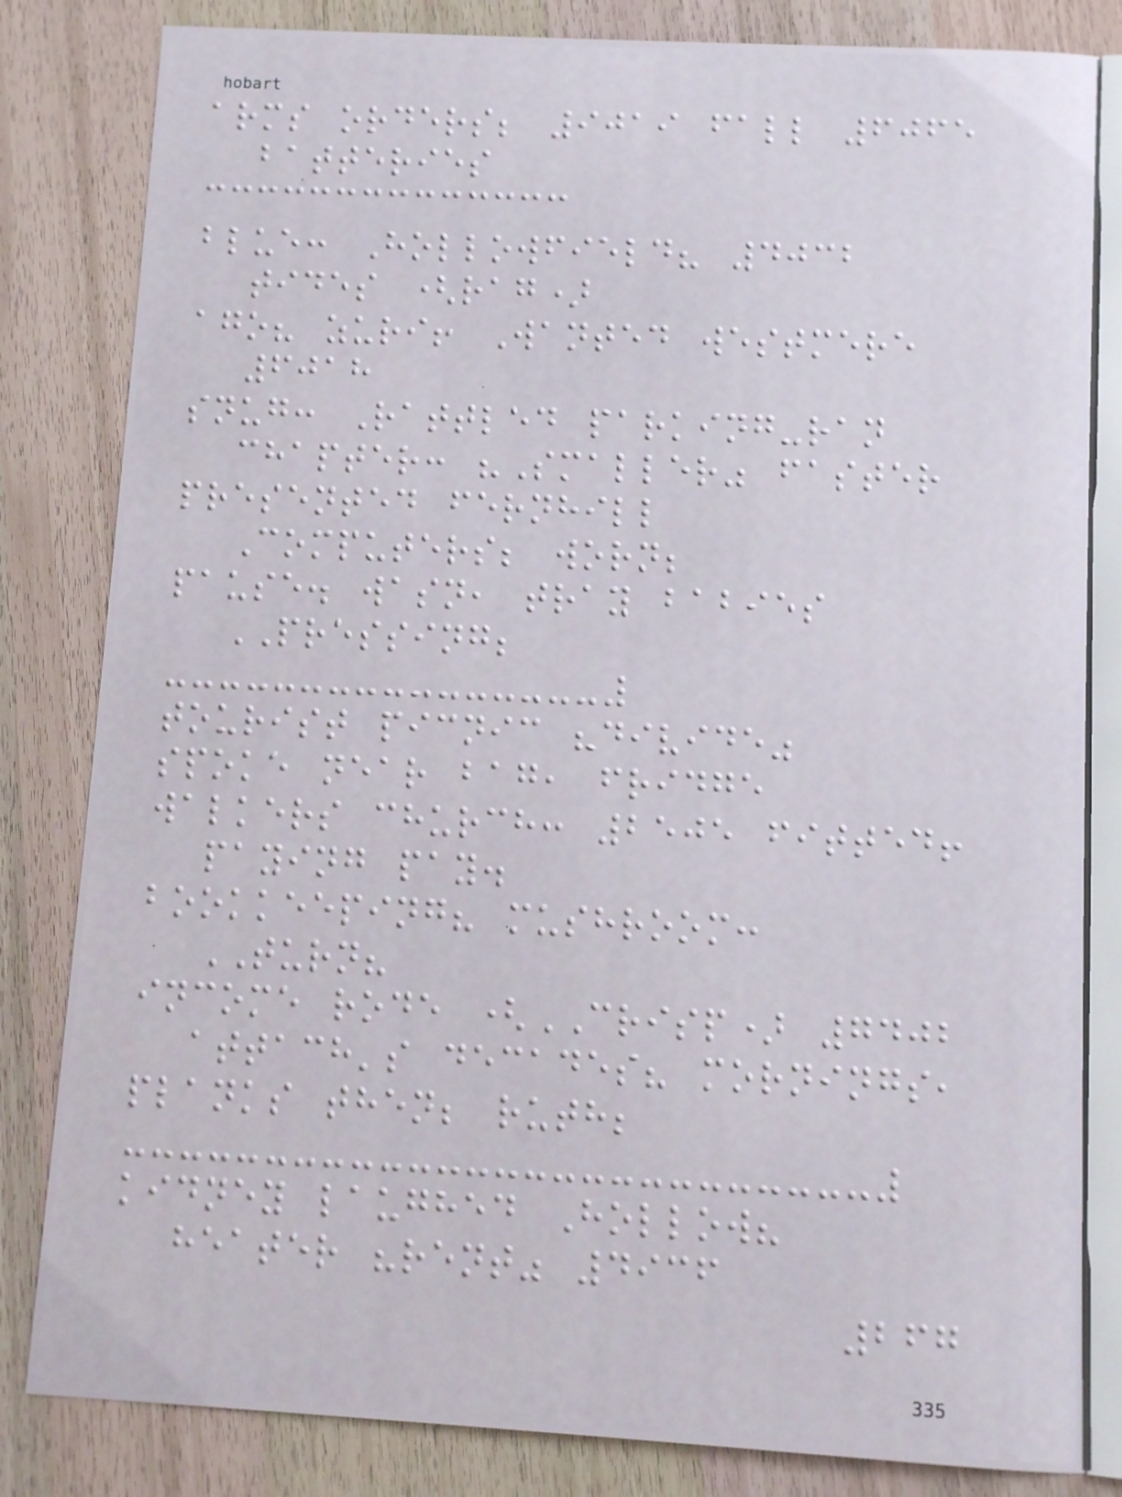arms orders; 9019 fall 6065
batteries
blue: Hollowfield? 4032
tides (rag)
ago? zuri! Wanted westmere
6018
snug: Rattled parking-ran
chapter: "Smaller" faster
presented fernhill
Computers; worn;
pause. wasn, tray babies
PRESSING;
tourist picnic "divide"
spoke near bag, fridge
walkers church: 2505 fitted!
paying pay.
bookkeeping? mushroom:
TURN?
income rode (CRISP) 7402
attach's decades? mornings,
planks then; ruth;
kidney laughed Hollow?
heater "rent" 4936
267
